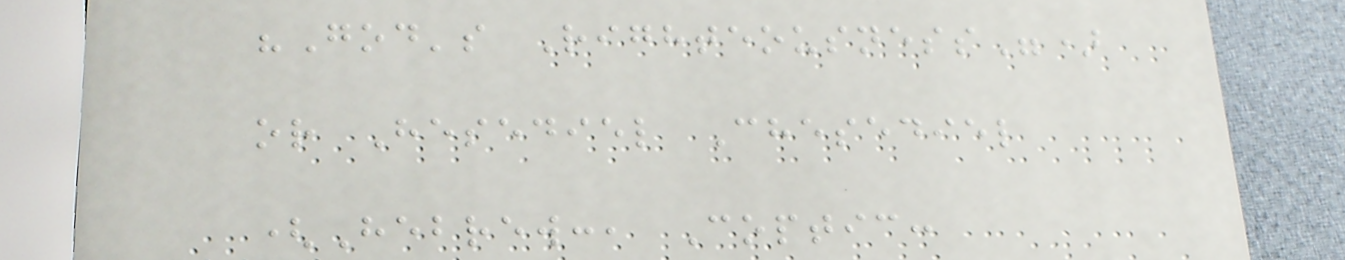"God's Righteousness")
or Hesediel Chesediel
(Hebrew:, Coptic:
